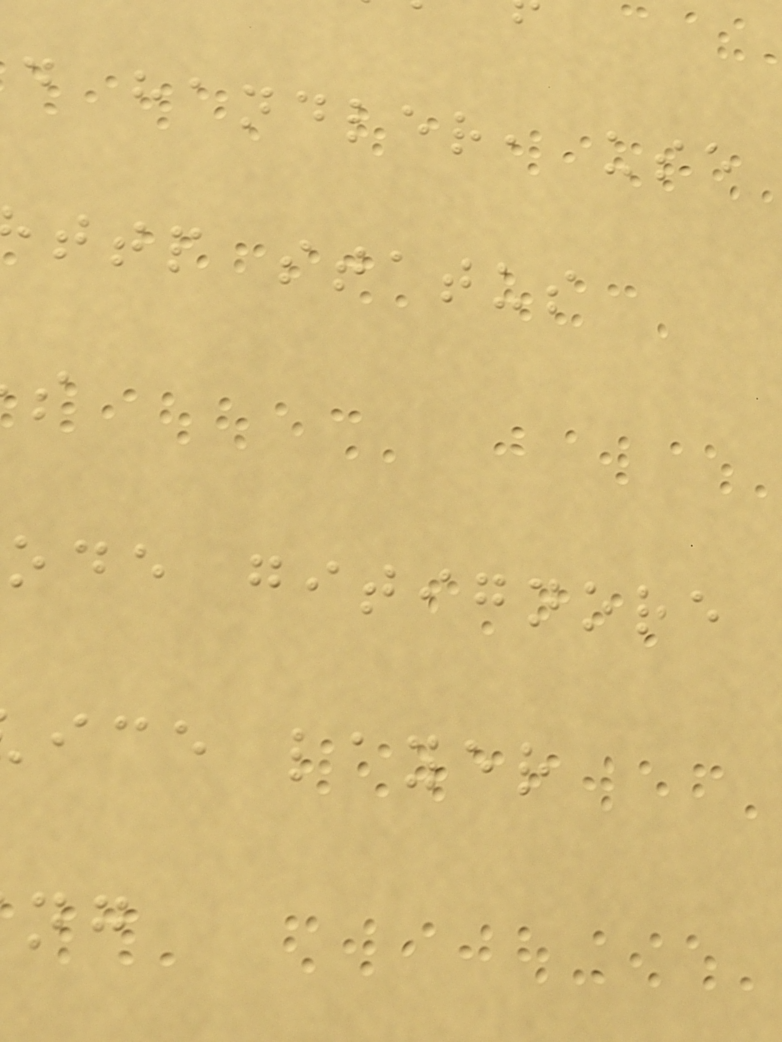d handler, use
ttp status
ode gitignore
ice layer
